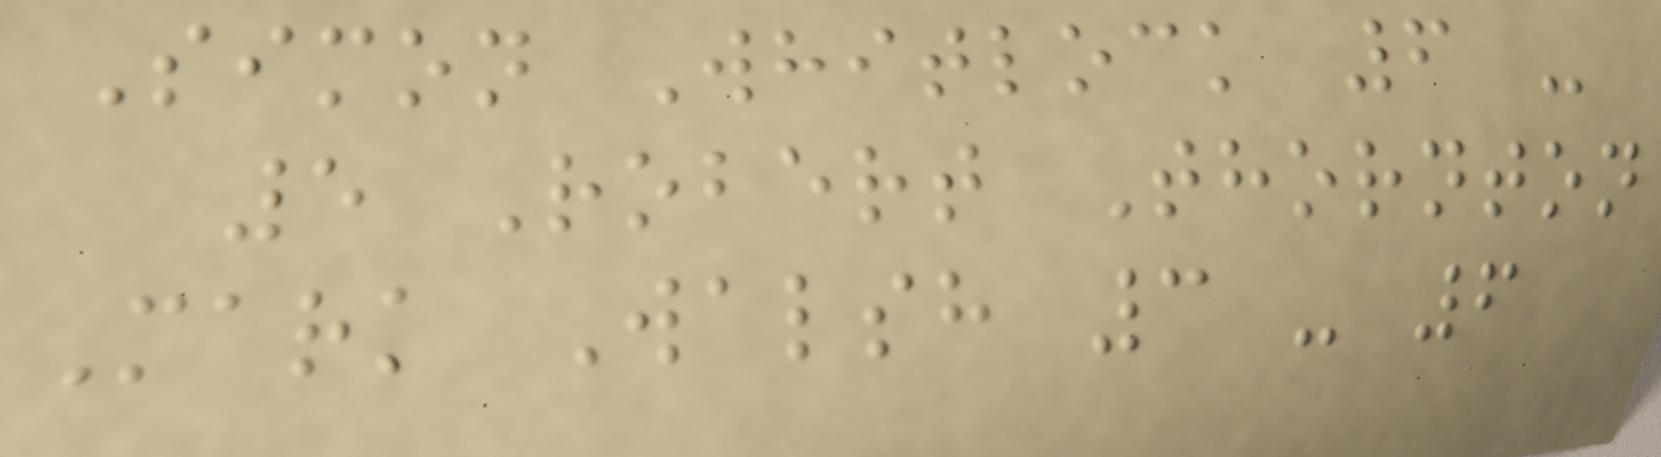Simon Whitlock 6 -
5 Robert Thornton
Mark Walsh 3 - 6
